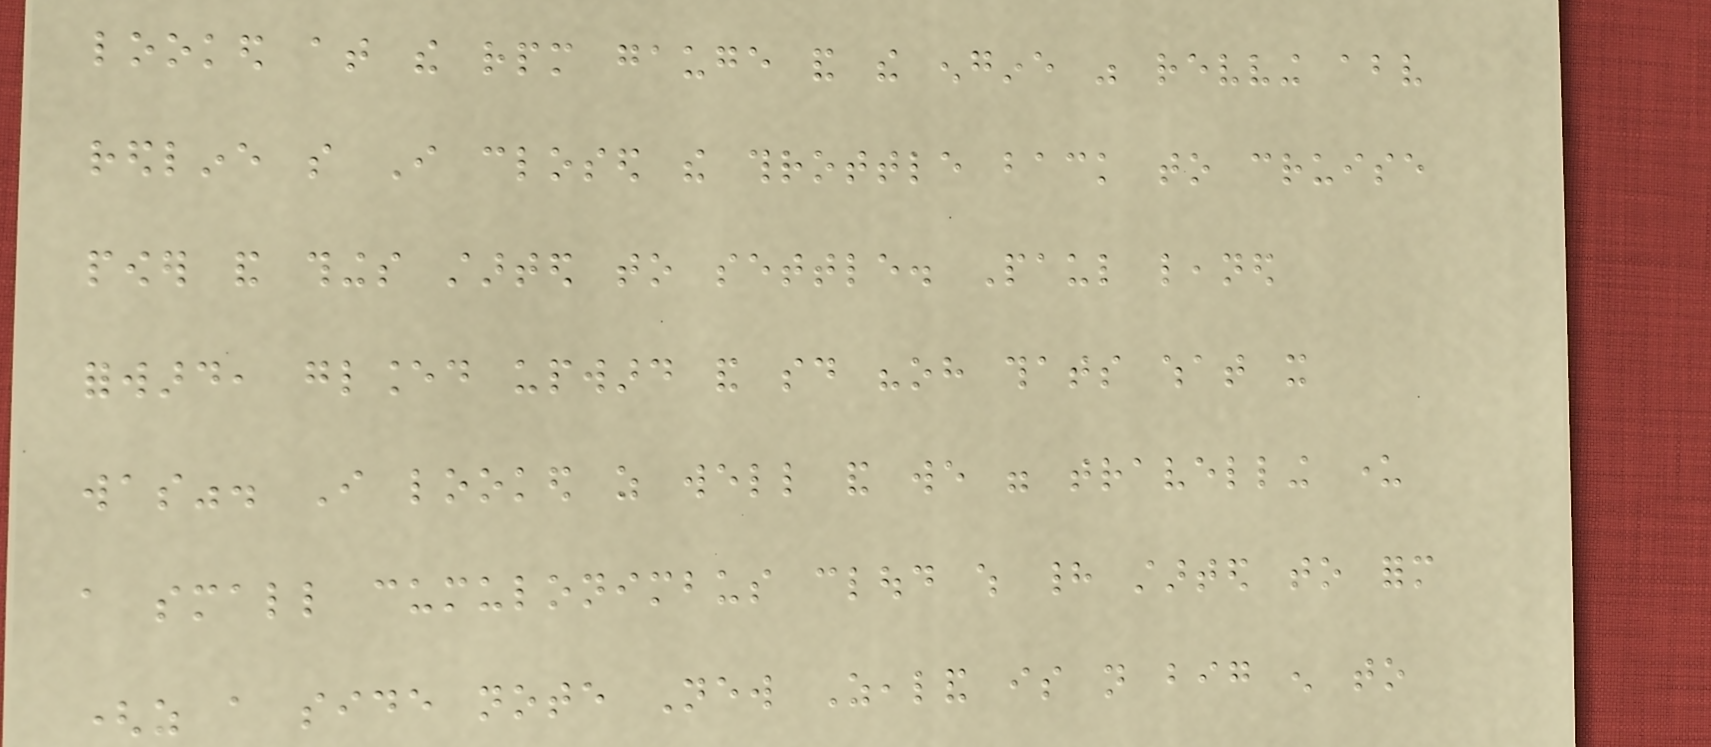looked at the rpm gauge and the engine was revving above
redline so I closed the throttle back to cruise
power and things started to settle. Paul leaned
forward, glanced upward and said "oh thats what it
was". I looked as well and we were travelling under
a small cumulonimbus cloud which had started to form
(as a side note New Zealand is not big enough to
